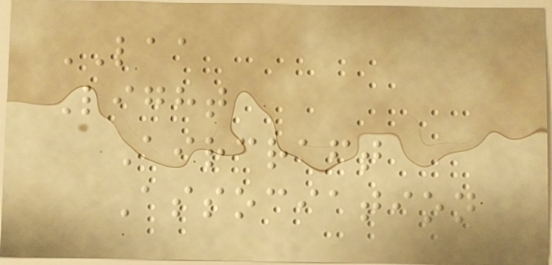LAA
Light
Aircraft
Association
